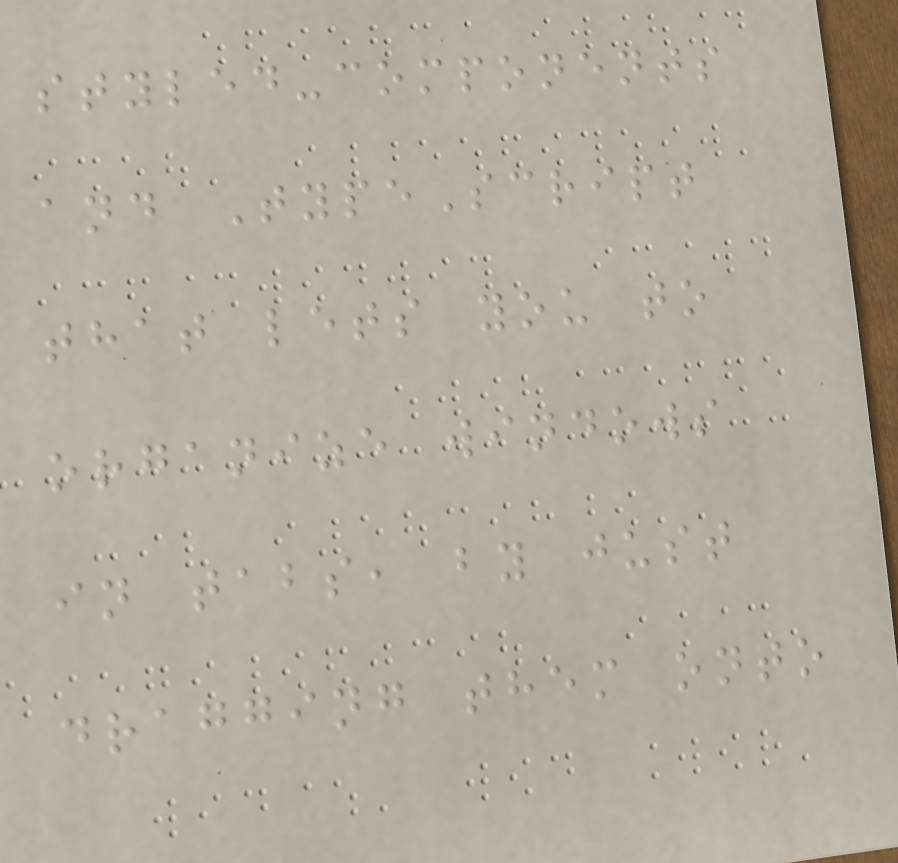styled-components
and TypeScript
that lets you to
organize windows
in tabs, by just
dragging them onto
